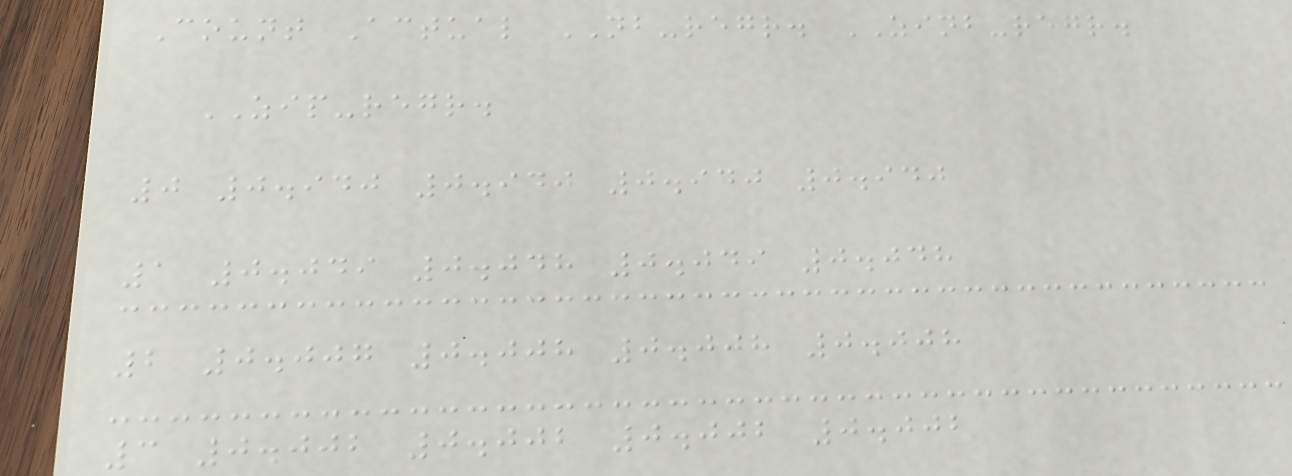Count Actual NB-regr. ZINB-regr.
ZIP-regr.
0 0.940 0.940 0.940 0.940
1 0.049 0.048 0.049 0.048
2 0.007 0.008 0.008 0.008
3 0.002 0.002 0.002 0.002
